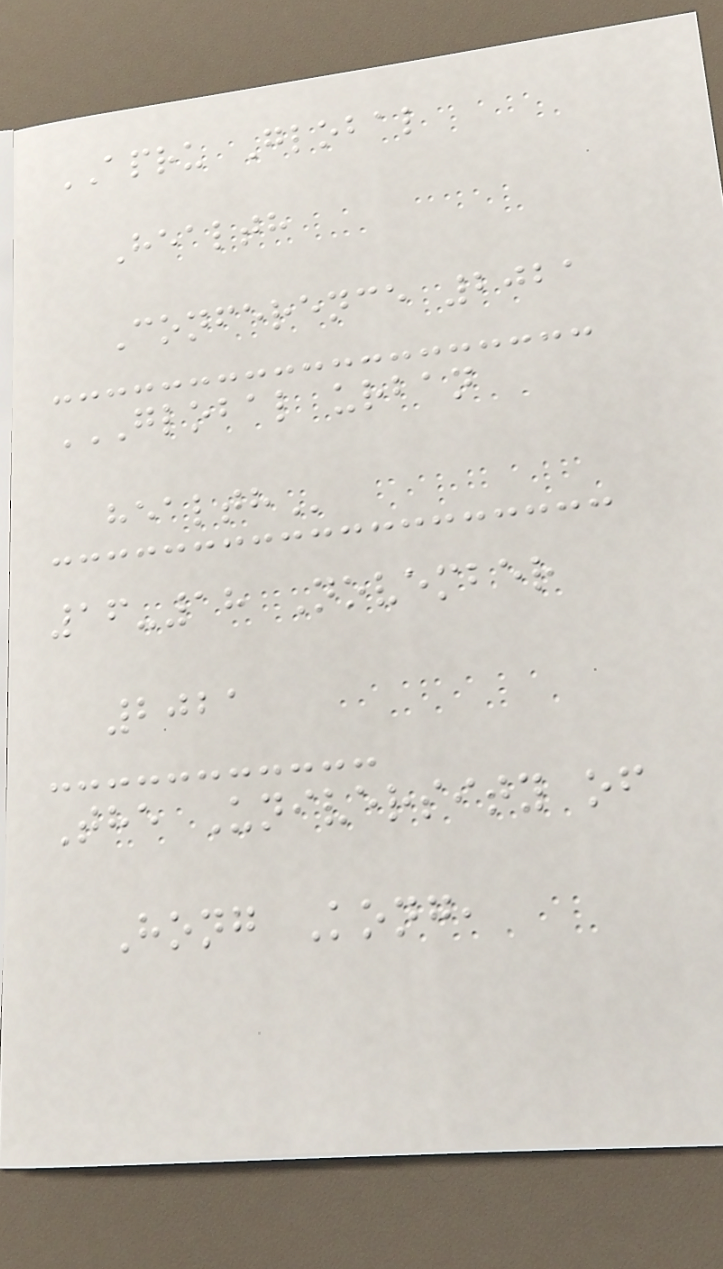APRU Global
Health
Conference 2021
GLOBAL URBAN
HEALTH
16-18 November
2021
The University of
Hong Kong,
